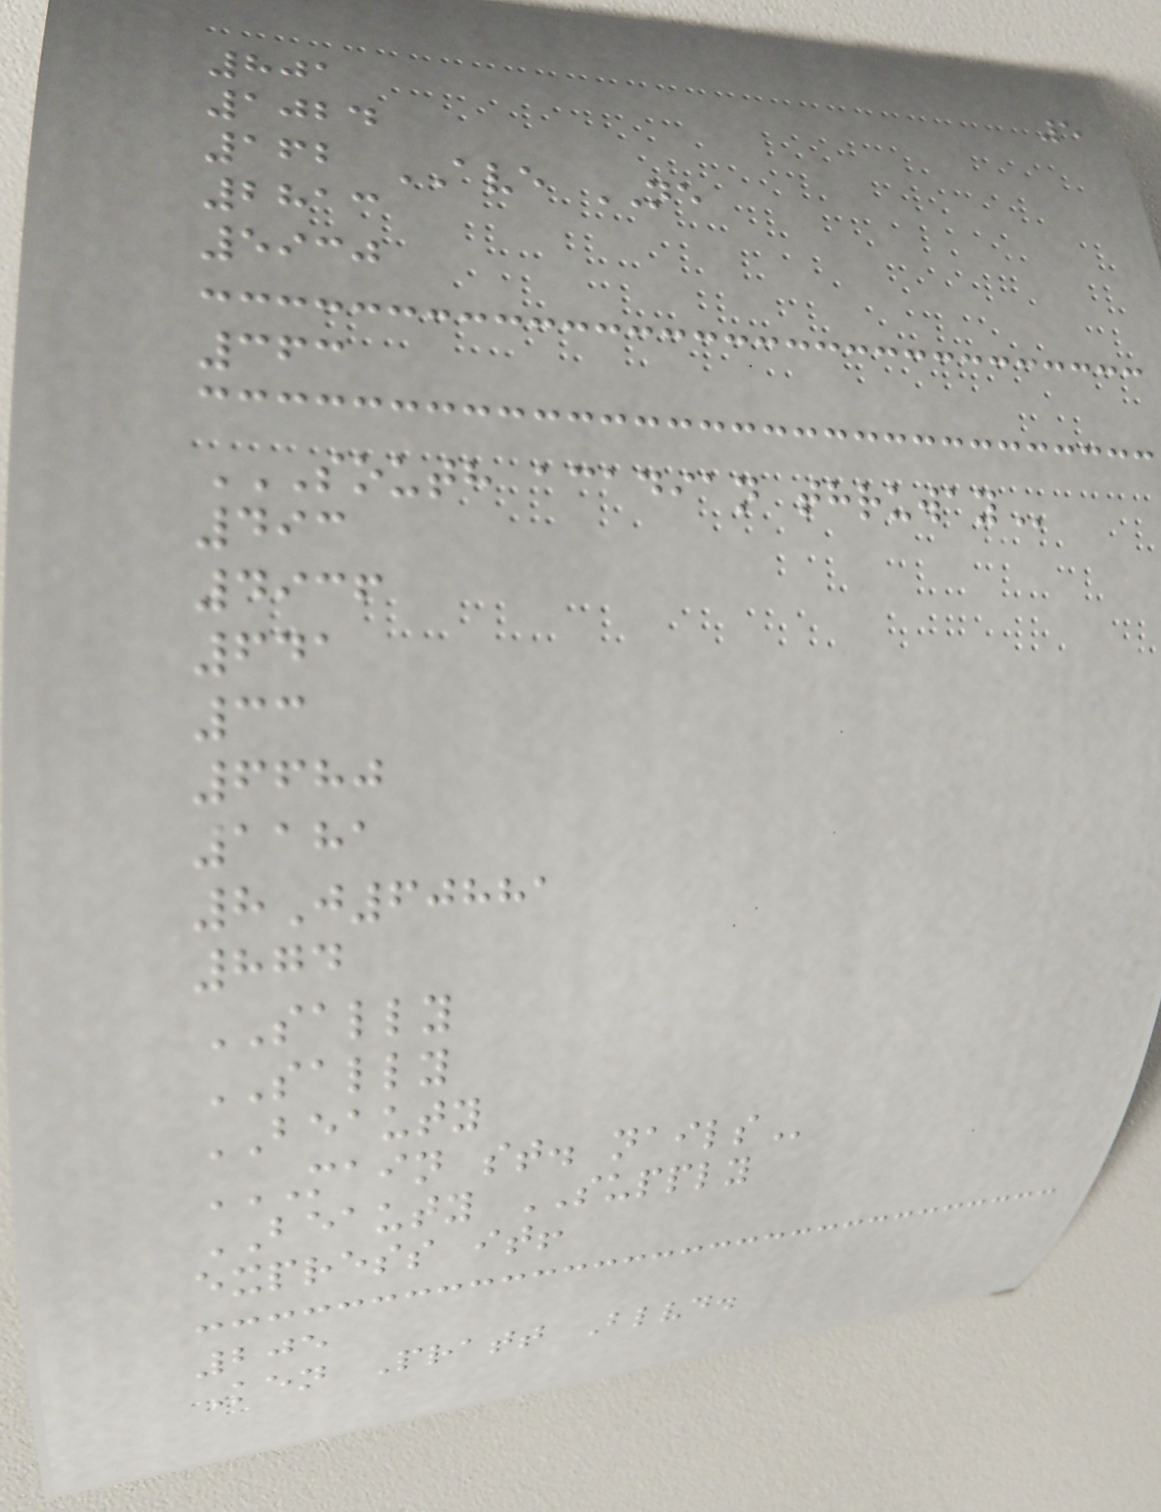5
801
1024
162 AVE NE
2813
5930
363
SOUTH ACADIAN THRUWAY
493
4936
641
33
6680
1181
8J60881
874
SALLY
SALLY
BEAUTY
MAIN ST. NAILS
BEAUTY SUPPLY
express it!
205
Ken Pratt Blvd.
